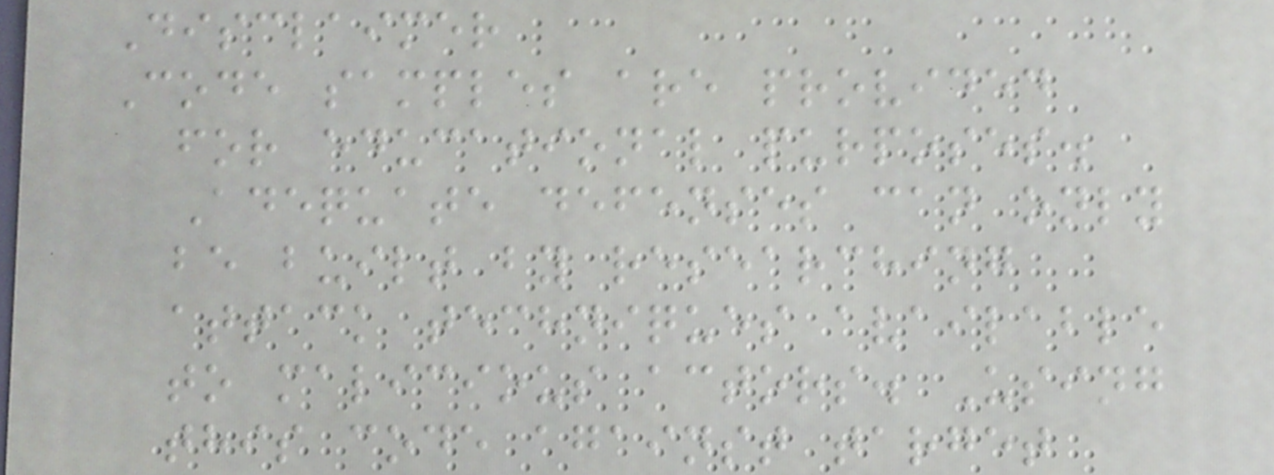Disclaimer
Code samples are provided
for educational purposes.
Adequate defenses can only
be built by researching
attack techniques available
to malicious actors. Using
this code against target
